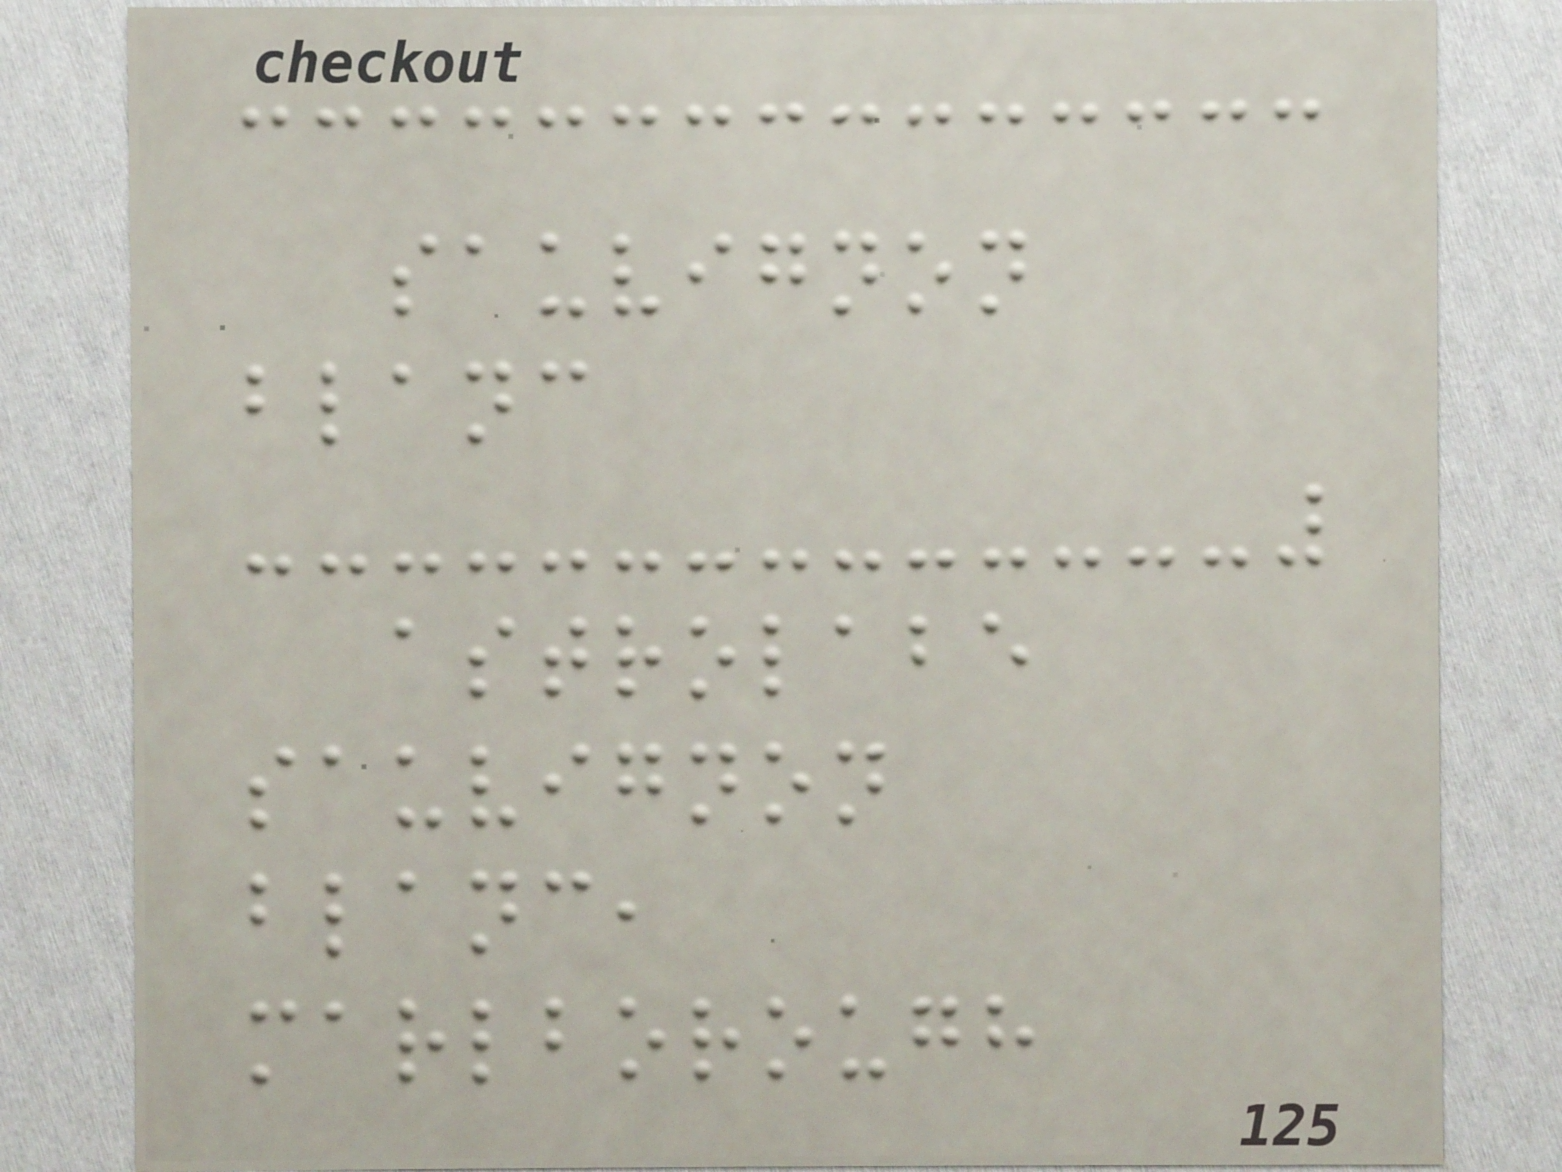sauvignon
blanc
astrolabe
sauvignon
blanc,
marlborough
